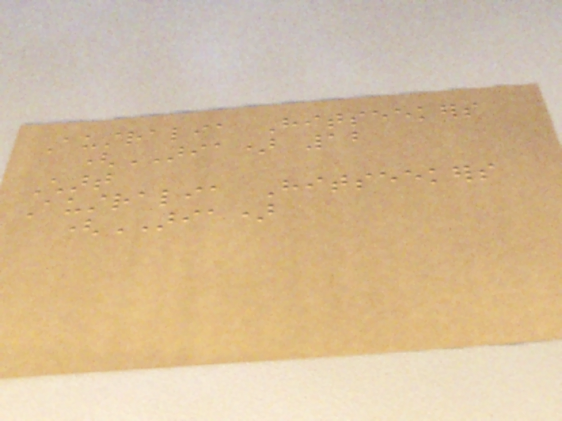Australia Hitseekers
(ARIA) 12
Chart
Australia Hitseekers
(ARIA)
